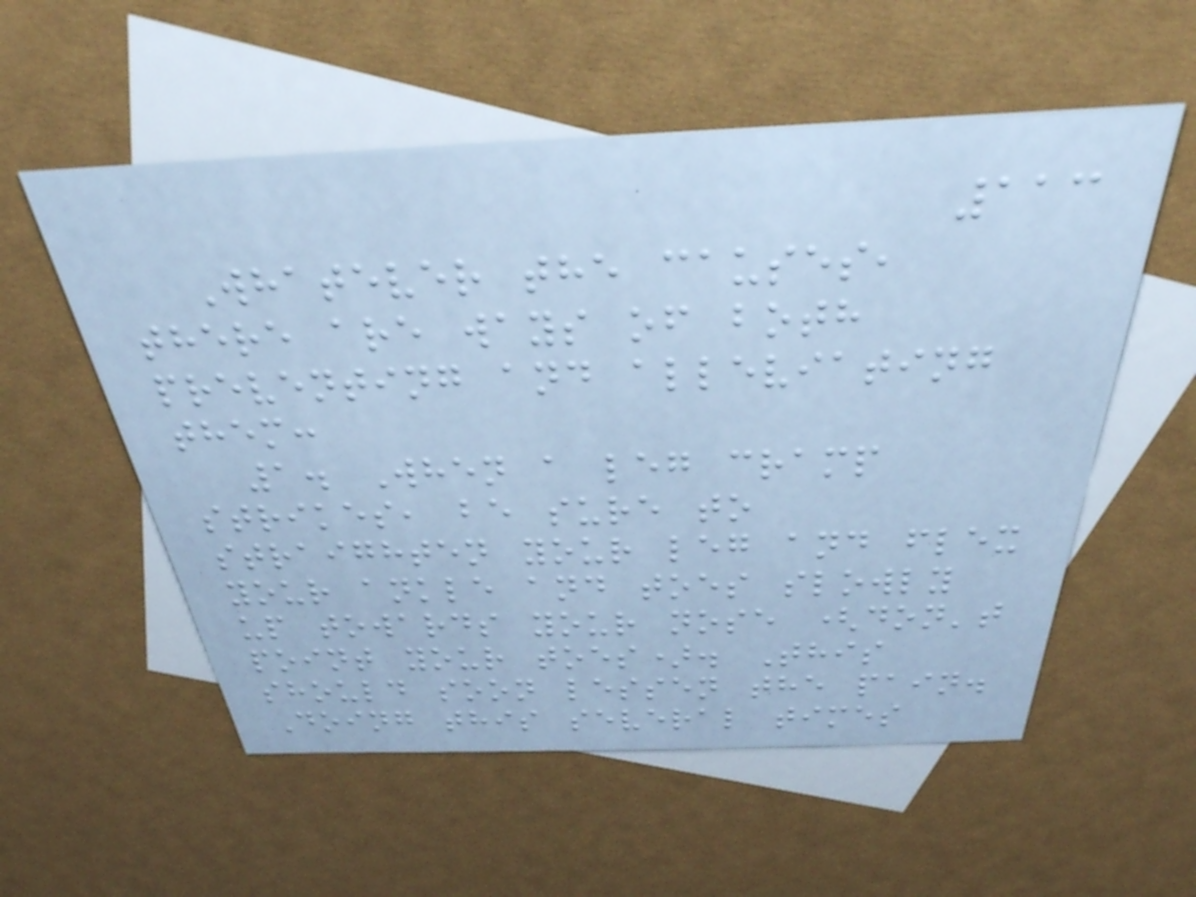113
Whatever the causes,
there are ways of both
preventing and alleviating
them:
1. When a leg cramp
strikes, be sure to
straighten your leg and flex
your ankle and toes slowly
up towards your nose (don't
point your toes). This
should soon lessen the pain.
Doing this several times
